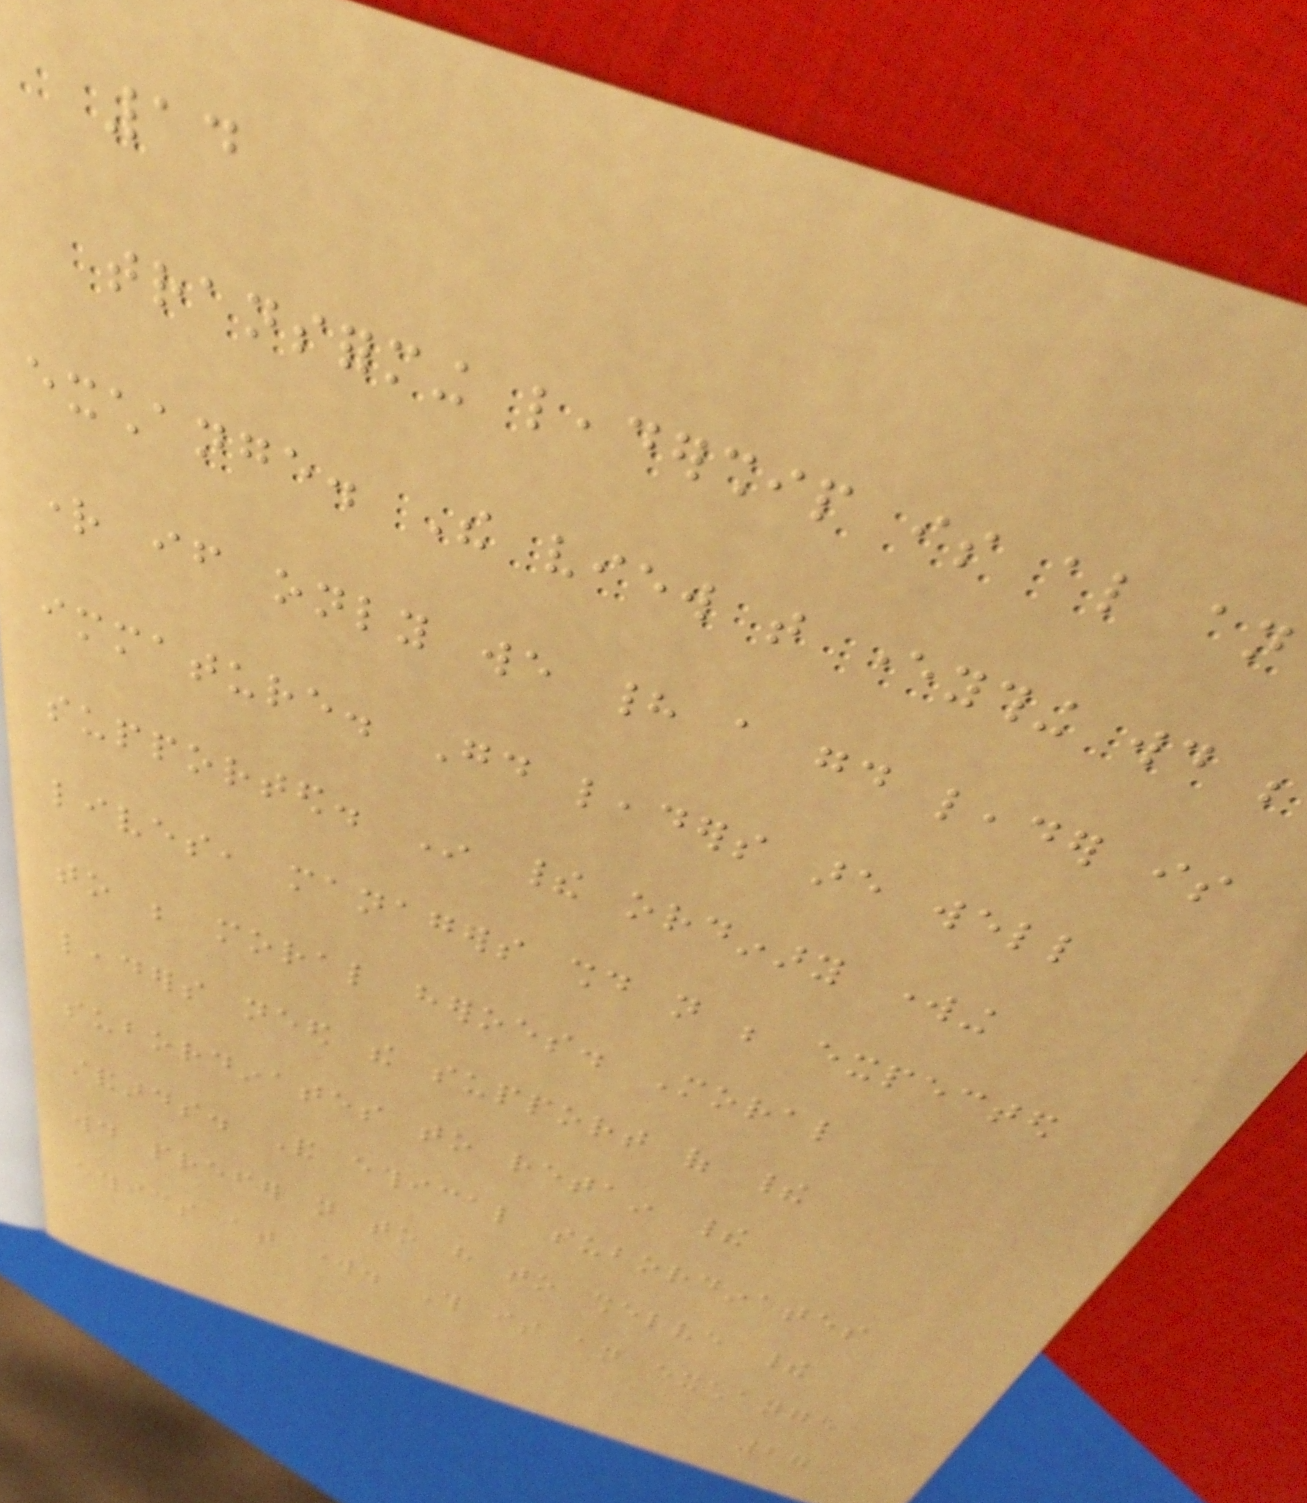14
transforming leadership is also an
exchange. The view that everything would be
right if only we had a good leader is
immature. Good leaders are well
supported. In their ordinary working
lives, managers should not be expected
to be moral heroes. Moral
leaders need the support of their
subordinates to retain their
standards. And ethical subordinates
would prefer not to have to shelve their
ethics at work. This is an exchange
27
